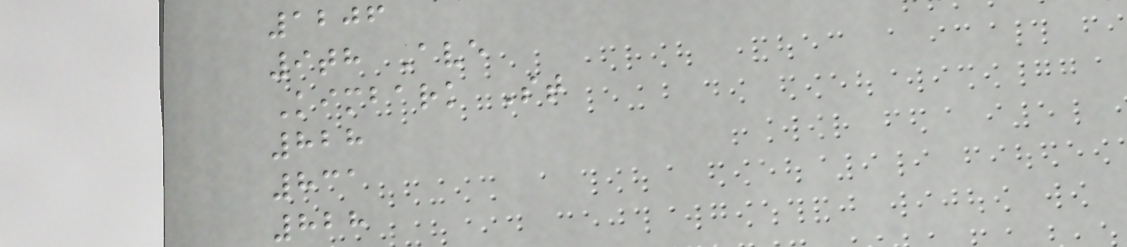1206
9th Ave
Kimbark St
828
831
828
